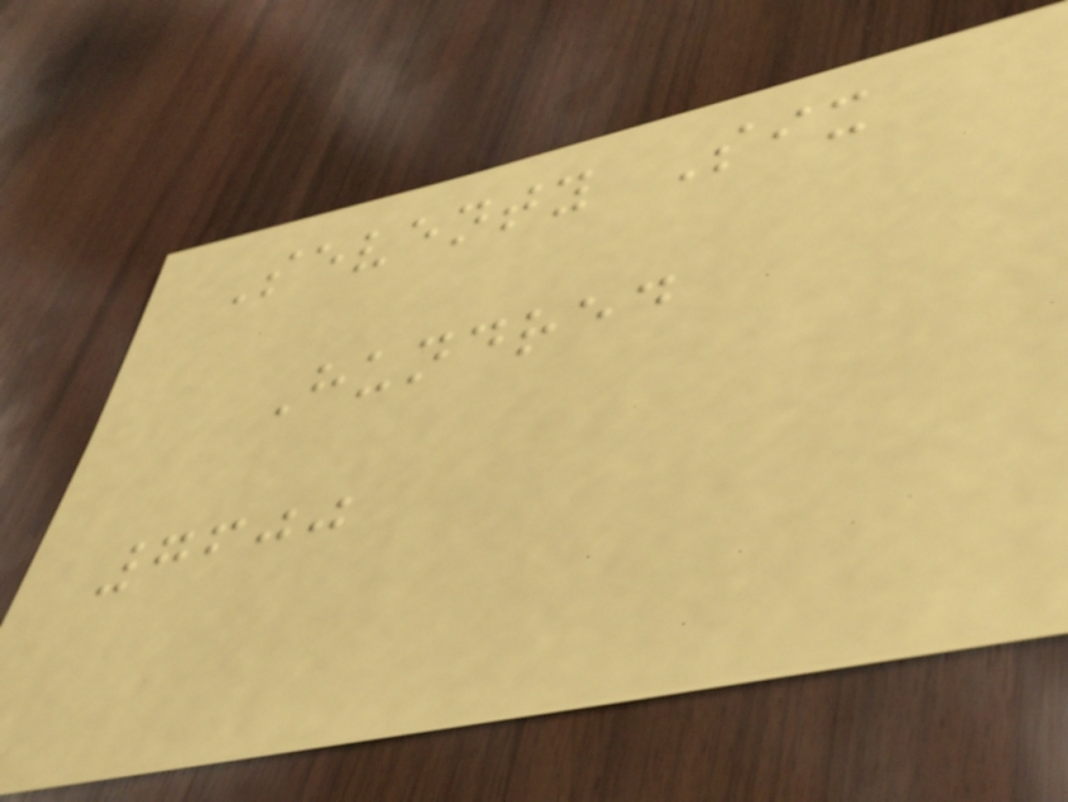Seventy Six
Hundred
7600
